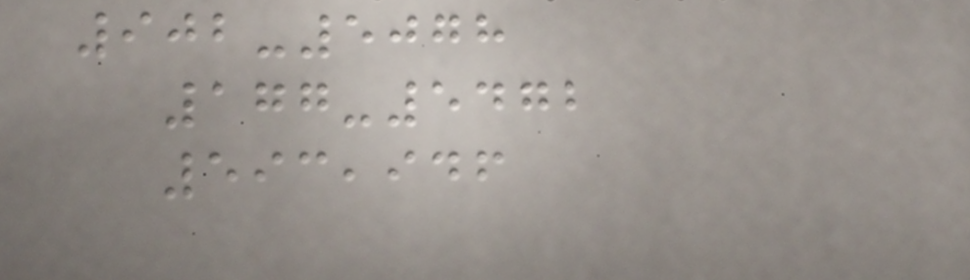902-5078
177-5472
593,946
